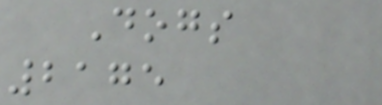Dogs
2175
